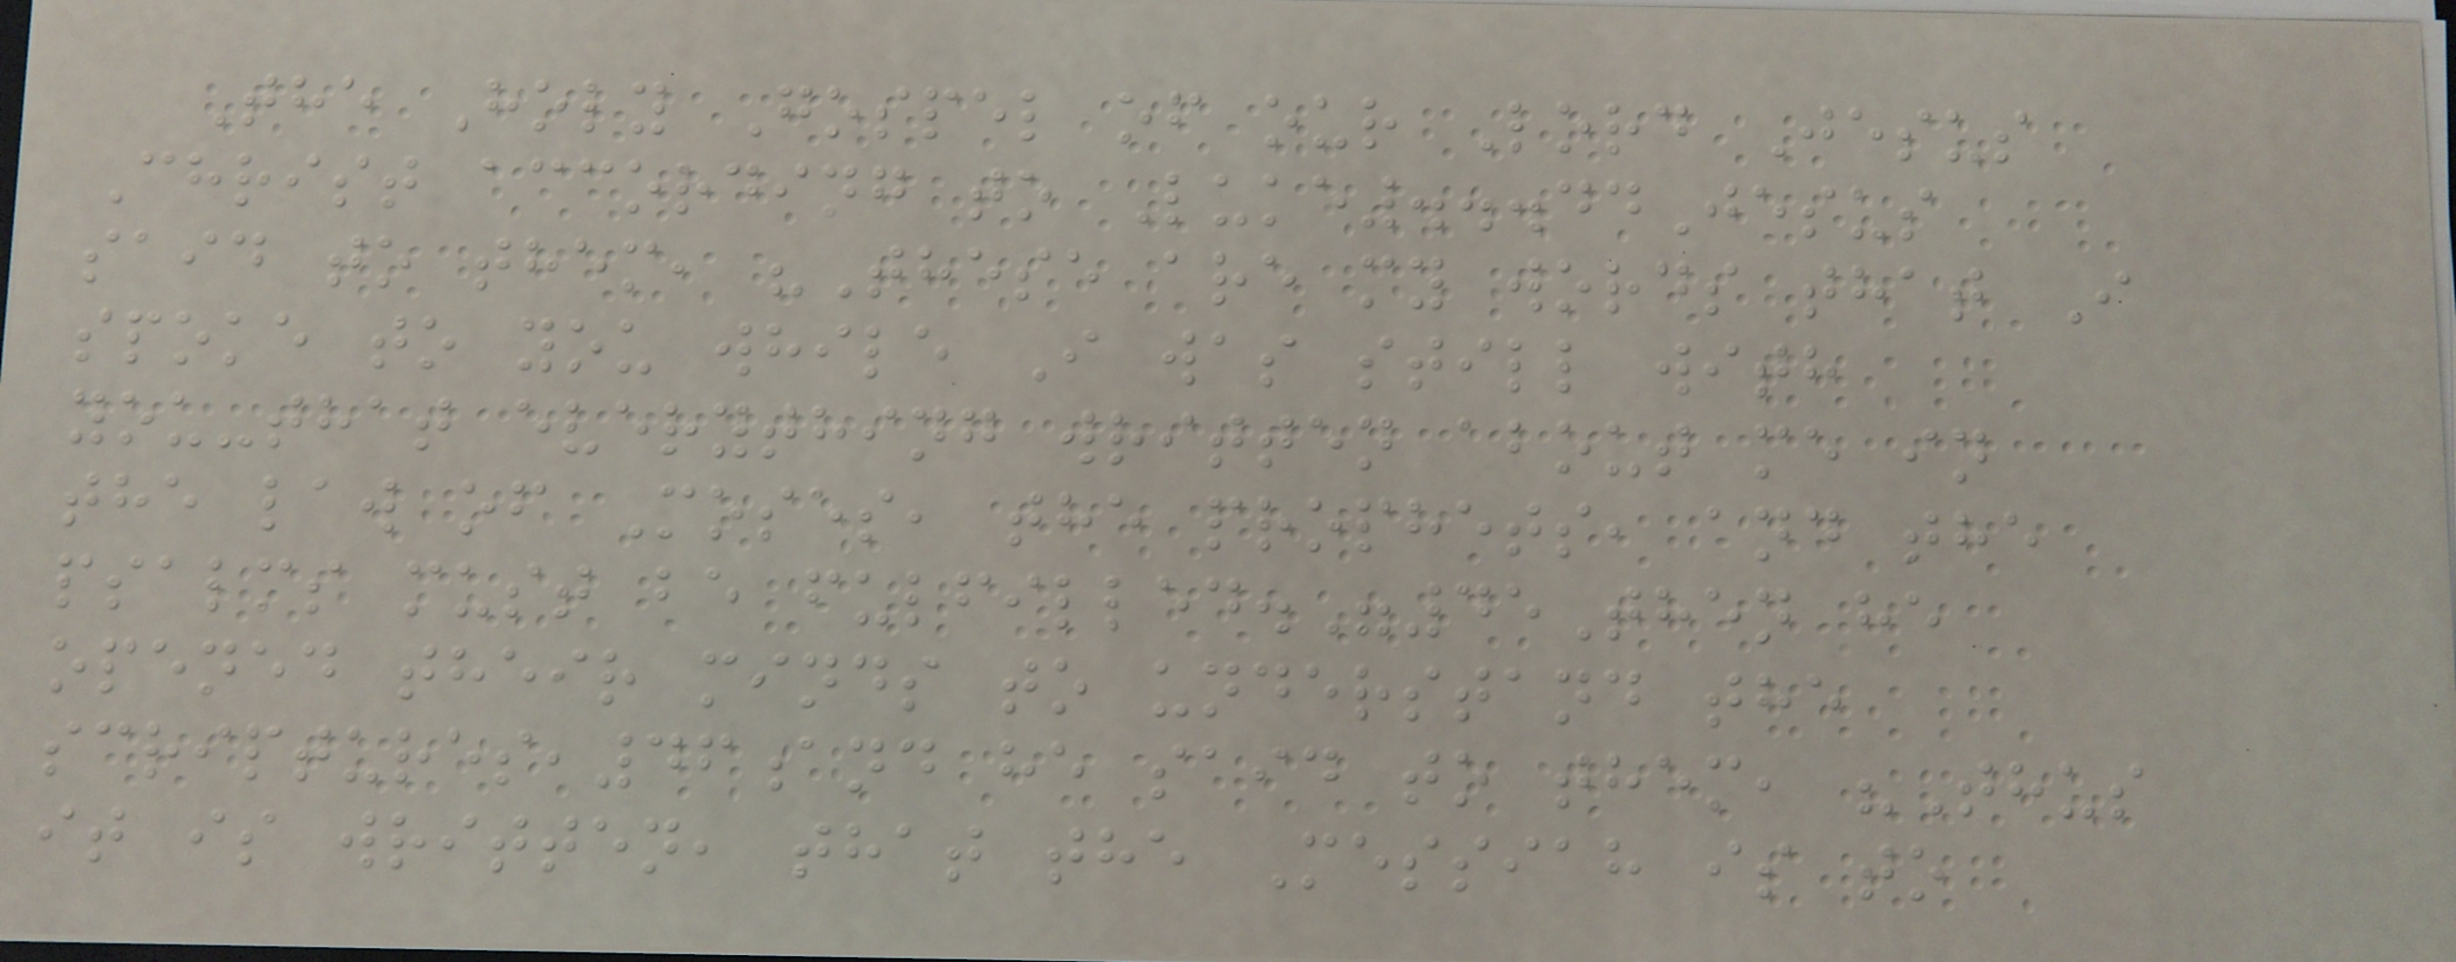The Holy Gospel of our Lord Jesus
Christ according to Luke...44Jesus
said to them, "These are my words that I
spoke to you while I was still with
you-that everything written about me in
the law of Moses, the prophets, and the
psalms must be fulfilled."45Then he
opened their minds to understand the
scriptures,46and he said to them, "Thus
it is written, that the Messiah is to
